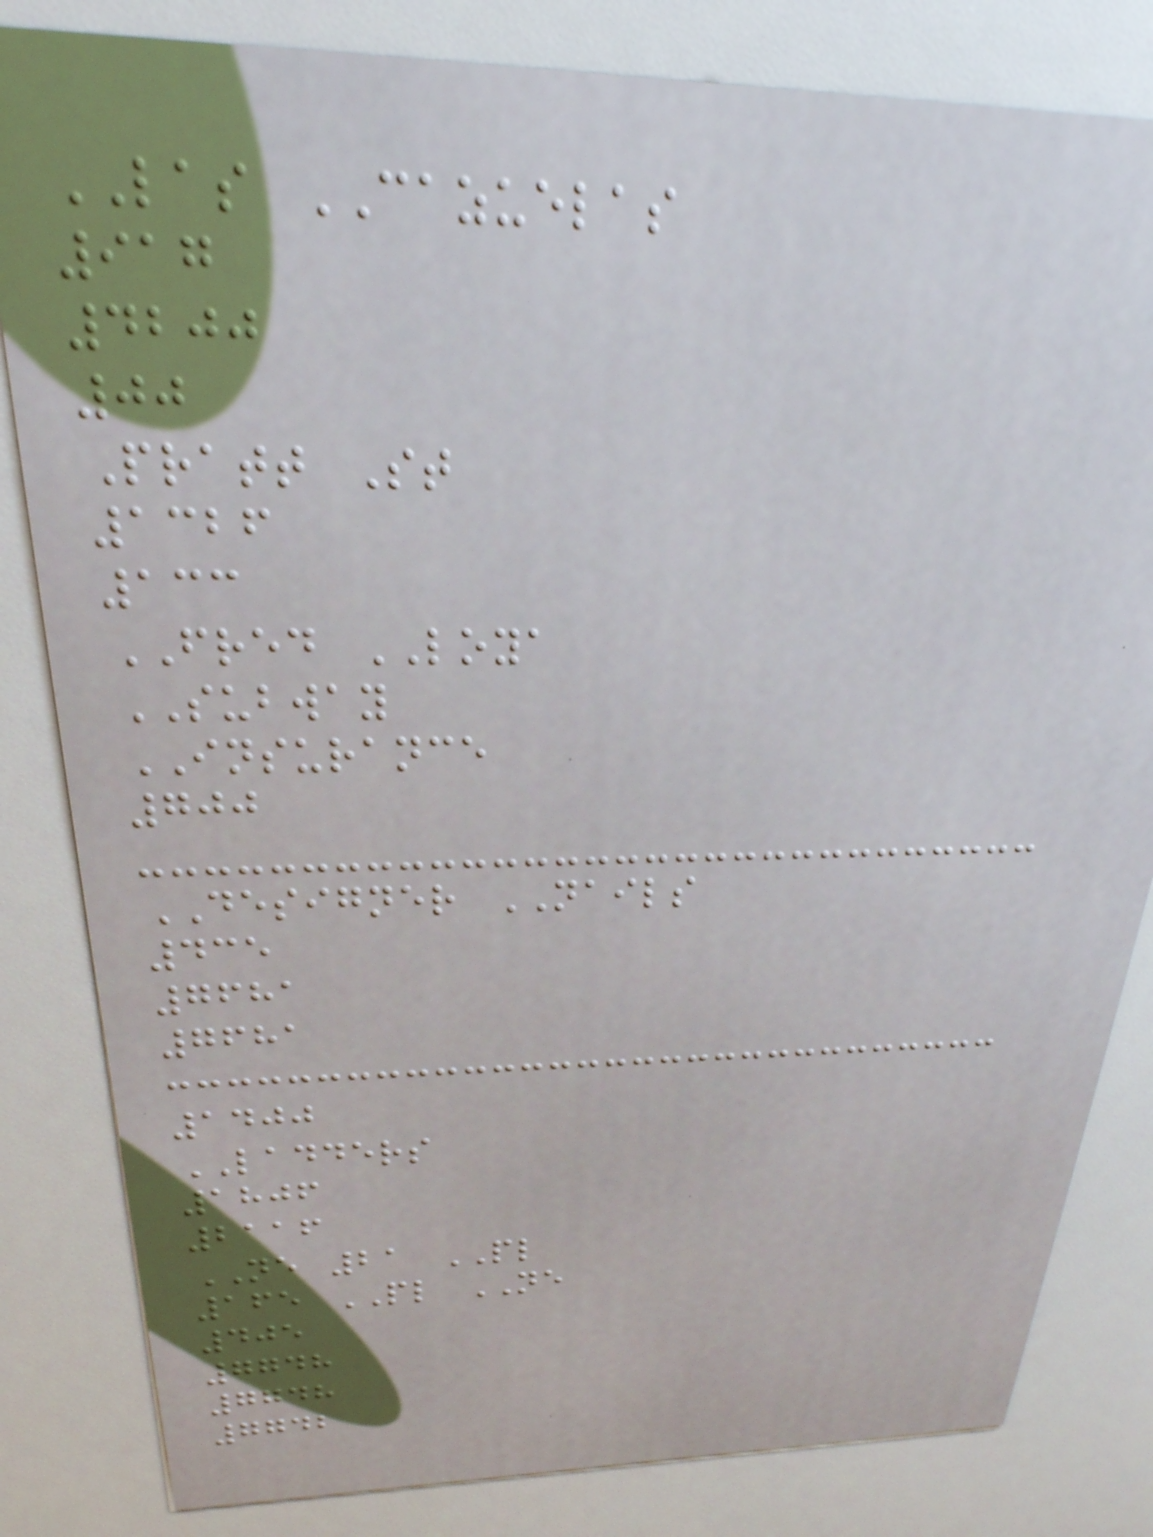LAS CAZUELAS
917
4200
00
Pratt St
1326
133
FRED LOYA
SUBWAY
INSURANCE
700
DESIGNER NAILS
435
7681
7681
1400
LADDERS
1806
2116
NE 21 PL
165 PL NE
405
7748
7748
7742
